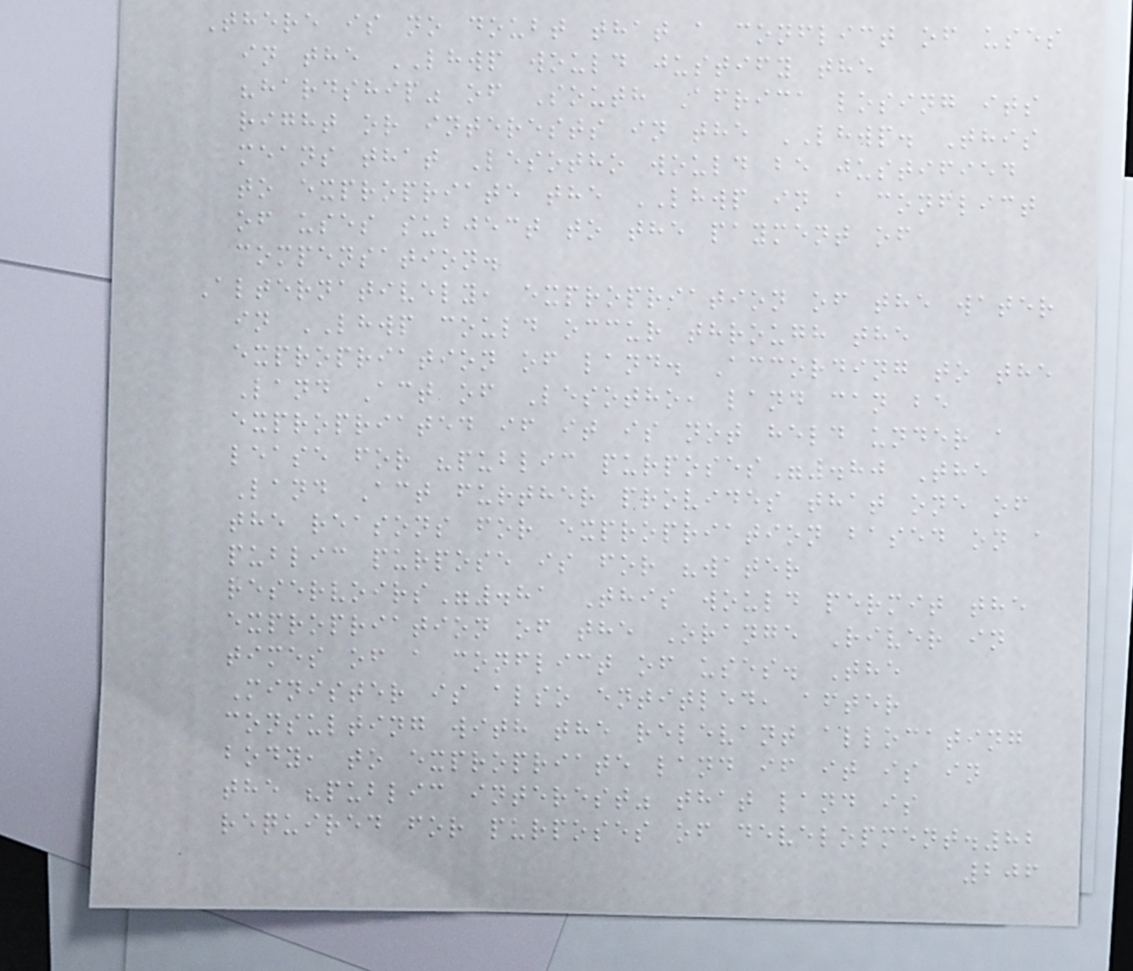There is no doubt that a conflict of uses
in the LHWP would justify the
"hardship" of South Africa losing its
right or interests in the LHWP. This
means that Lesotho would be justified
to expropriate the LHWP in a conflict
of uses subject to the payment of
compensation.
Alternatively, expropriation of the water
in LHWP could occur through the
expropriation of land. According to the
Land Act of Lesotho, land can be
expropriated if it is not held under a
lease for "public purposes".80 The
Land Act further provides that one of
the reasons for expropriation based on a
public purpose is for "water
reservoirs".81 This would permit the
expropriation of the Orange River in
times of a conflict of uses. The
Minister is also entitled, after
consulting with the relevant allocating
body, to expropriate land if it is in
the "public interest" that land is
required for purposes of development.82
206
